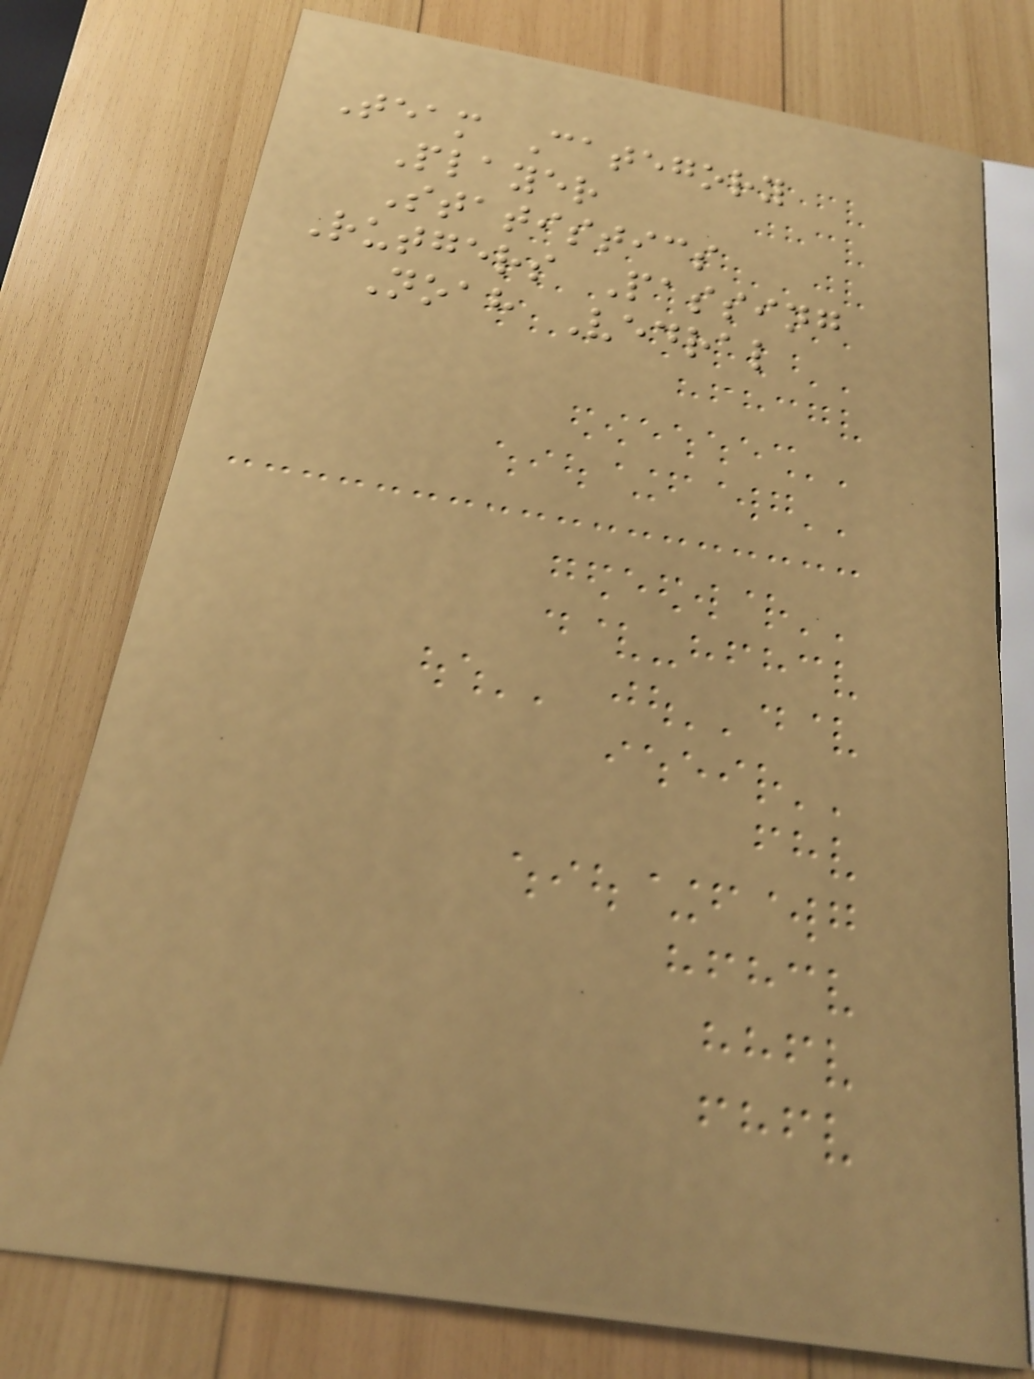Team Category
Player
Statistics
Rutgers Passing
Noah Vedral
